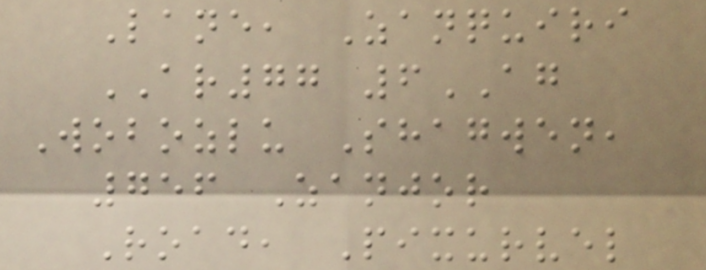Lane, Zanquiri
AR77 6AG
Wobozlu Shagwen,
756 Zanjor
Road, Pixurvel
